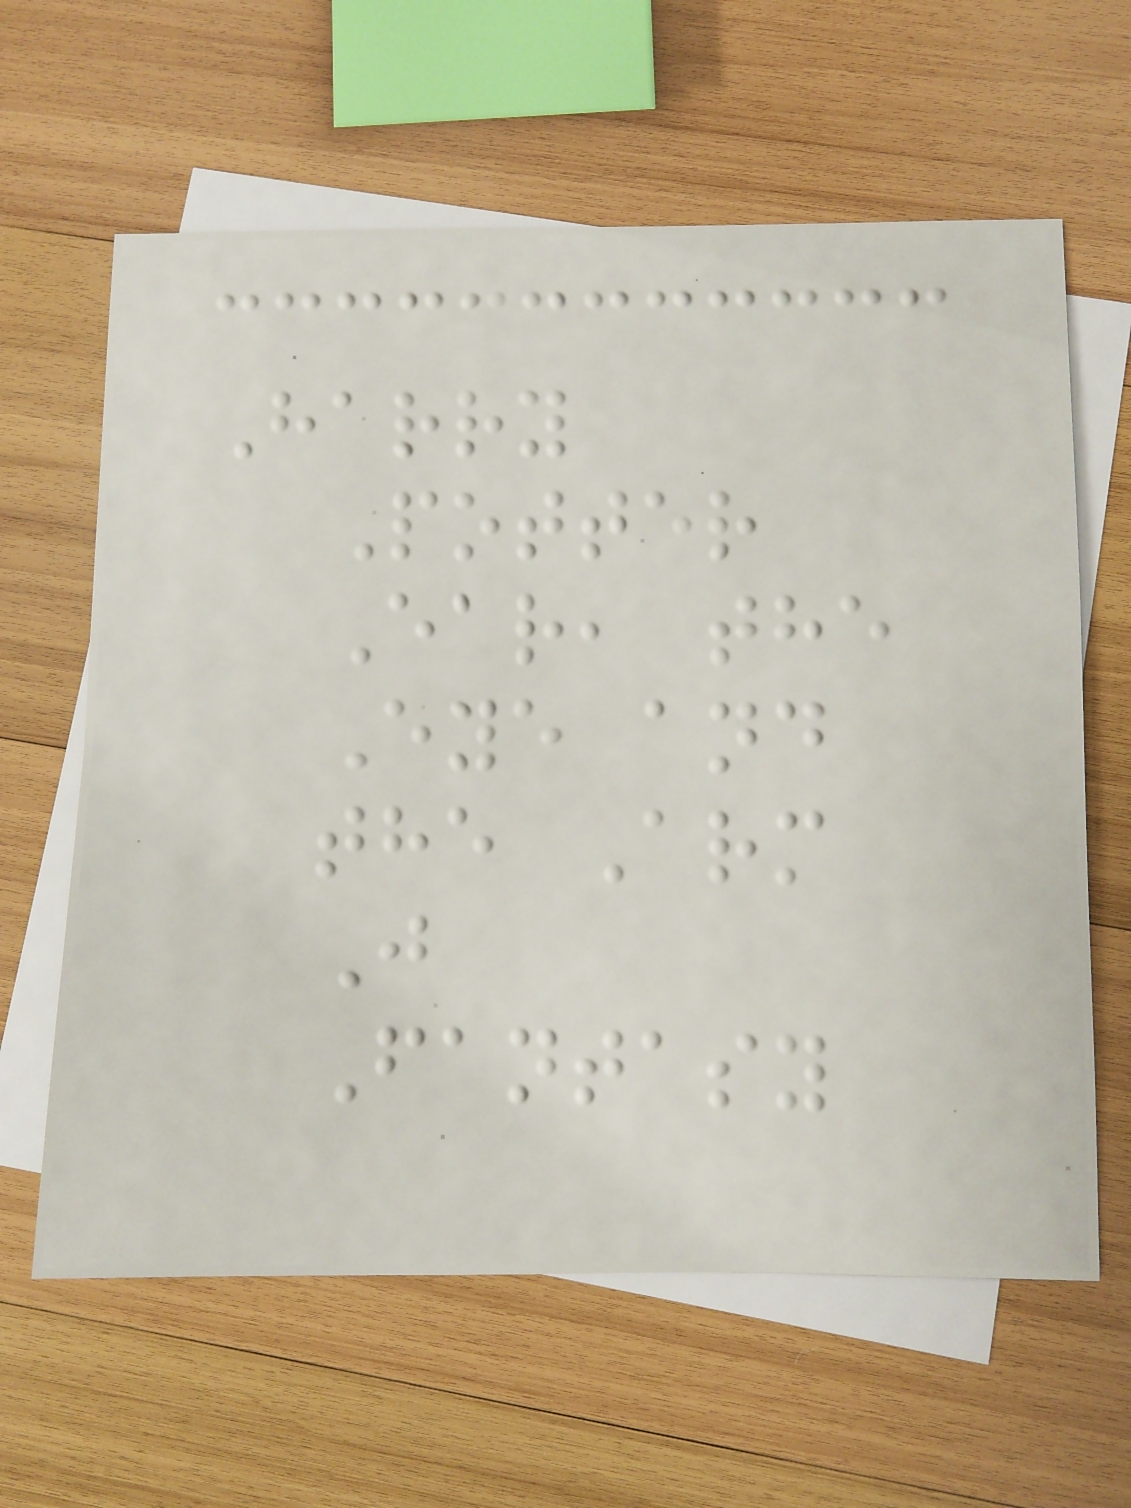Harry
Potter
Ear, the
Eye and
the Arm
J
Fantasy
